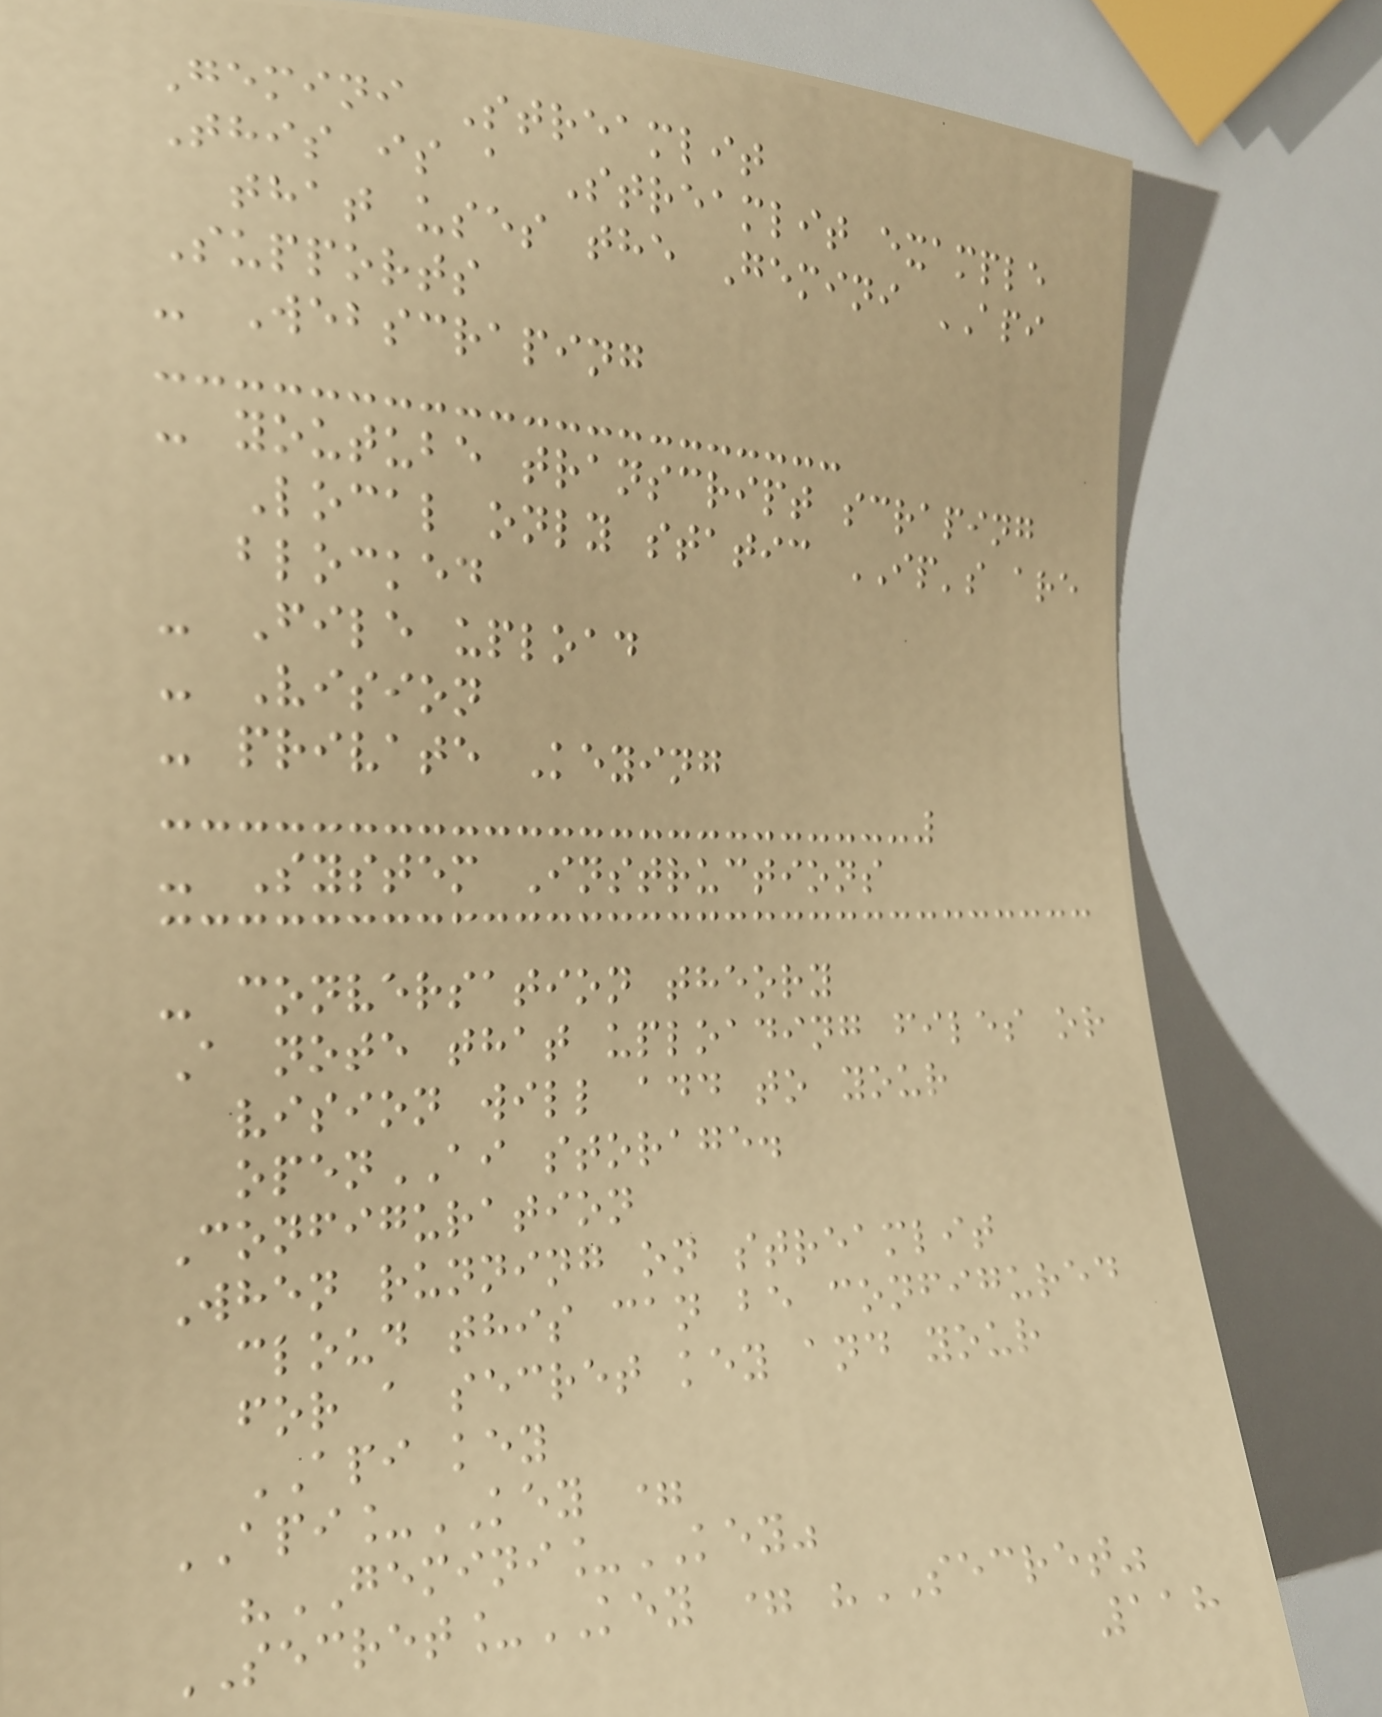Gemini Streamlit
This is a Streamlit example
that uses the Gemini API
Supports
- Webscraping
- youtube transcript scraping
Local only static IP's are
blocked
- File upload
- Vision
- private Keying
- System Instructions
- conversation theory
A note that uploading files or
vision will add to your
openAI storage.
Configuration
When running on streamlit
cloud this can be configured
for a secret key and your
API key
API_KEY =
"GEMINI_KEY"
SECRET_KEY = "SECRET"
118
